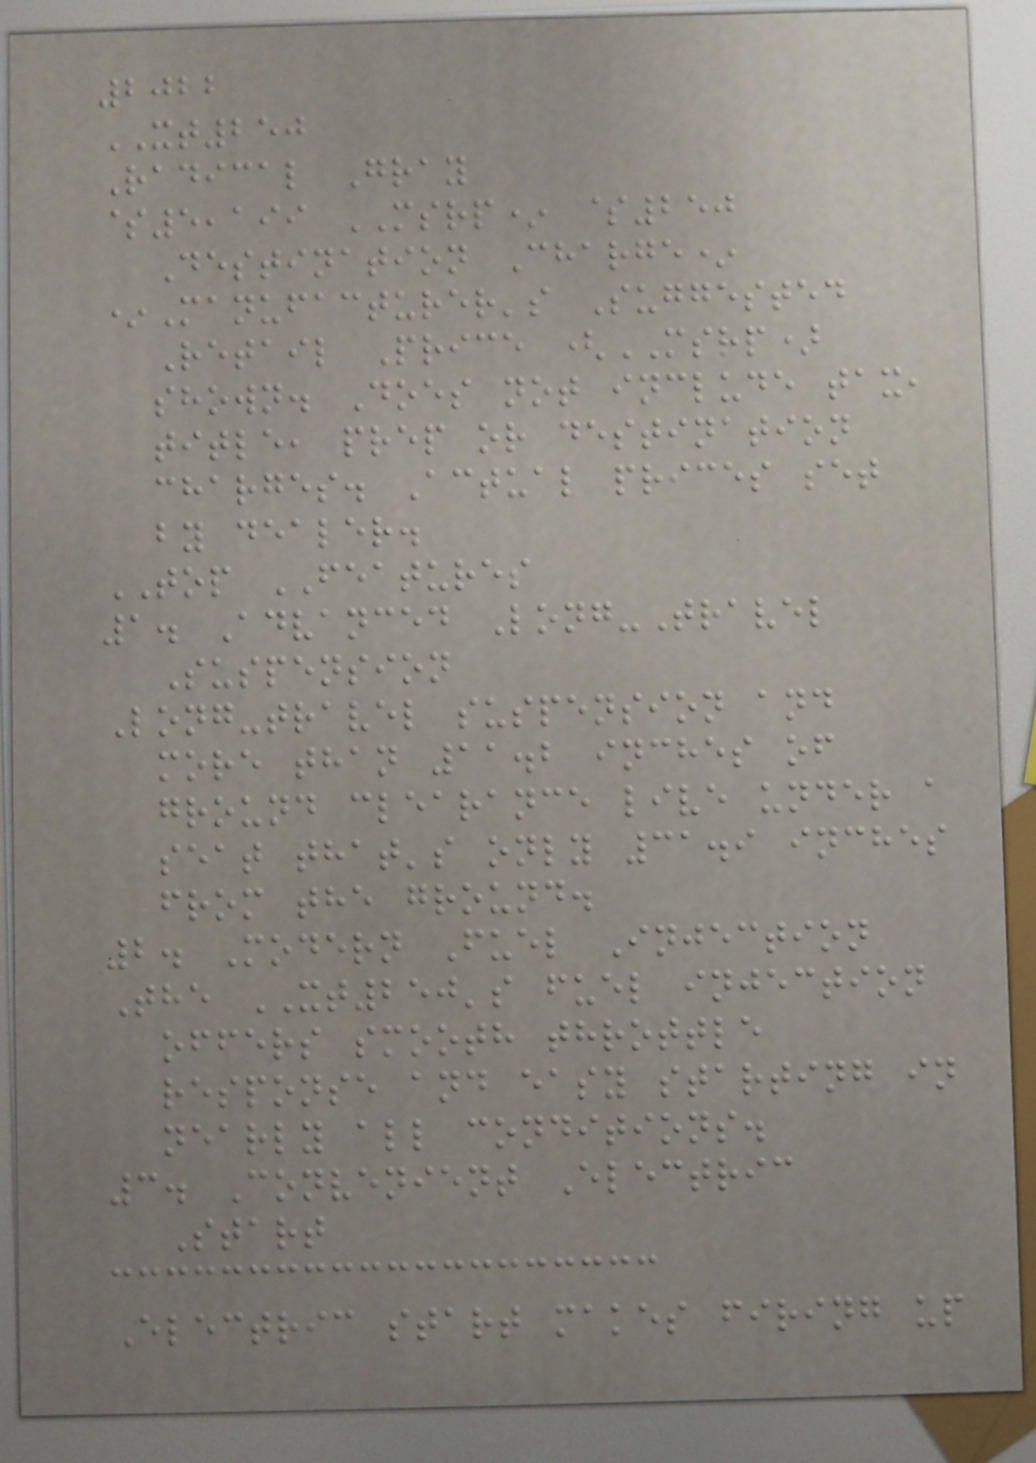2022
XT250
Radical Gray
$5,199 MSRP* $250
Destination Charge*
*Manufacturer's Suggested
Retail Price (MSRP)
shown. Does not include tax,
title, prep or destination
charges. Actual prices set
by dealer.
TOP FEATURES
1. Advanced Long-Travel
Suspension
Long-travel suspension and
more than 11.2 inches of
ground clearance live under a
seat that's only 31.9 inches
from the ground.
2. Modern Fuel Injection
The XT250's fuel injection
offers smooth throttle
response and easy starting in
nearly all conditions.
3. Convenient Electric
Start
Electric start makes firing up
